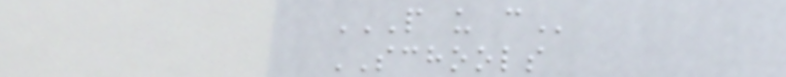P U C
SCHOOLS
